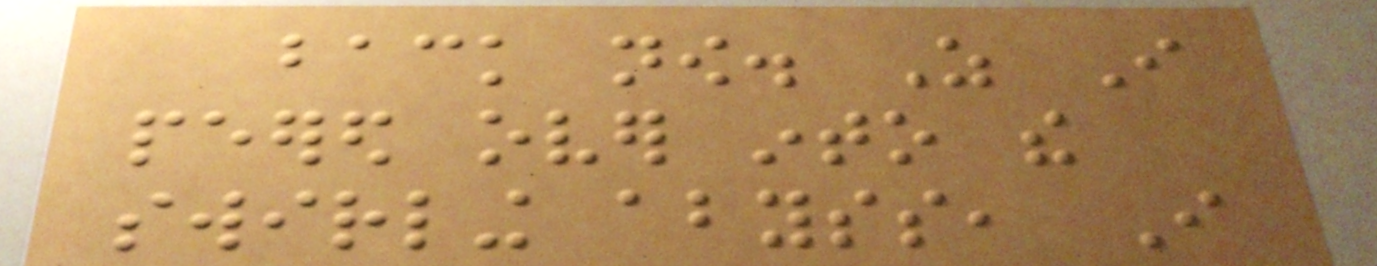back now. As I
peered over into the
swirling abyss, I
